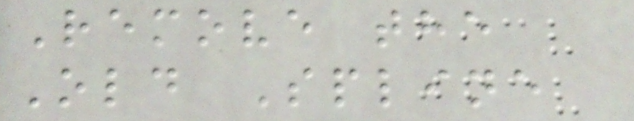Remove the
Old Spline
